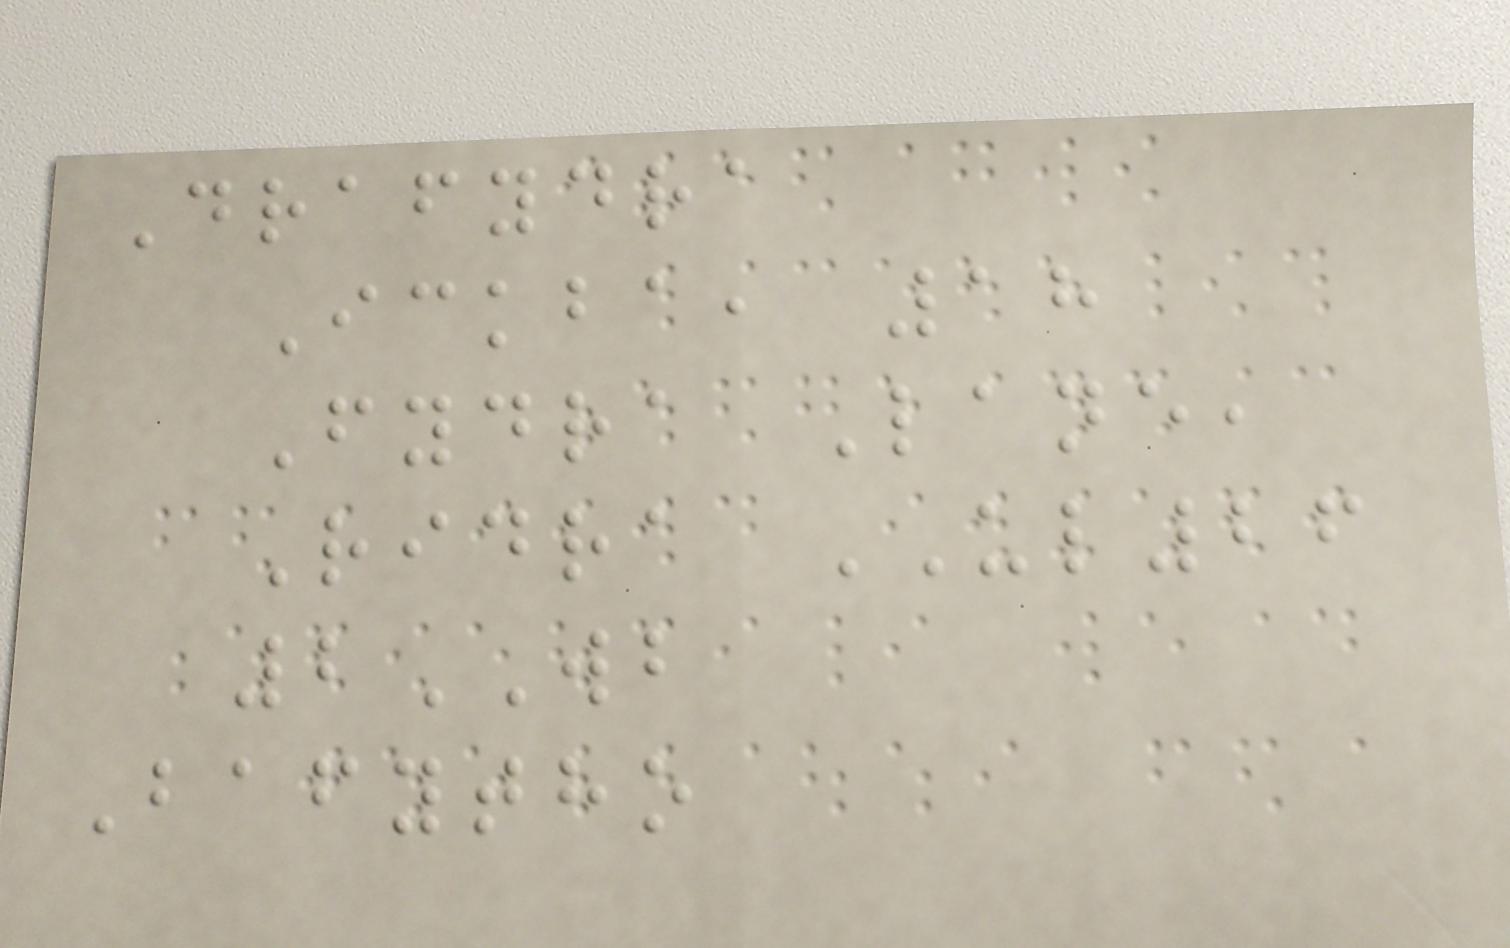Drafydra
Ickba, 18
Fydra Lane,
Ridra UL26
2WB
Bafytho
